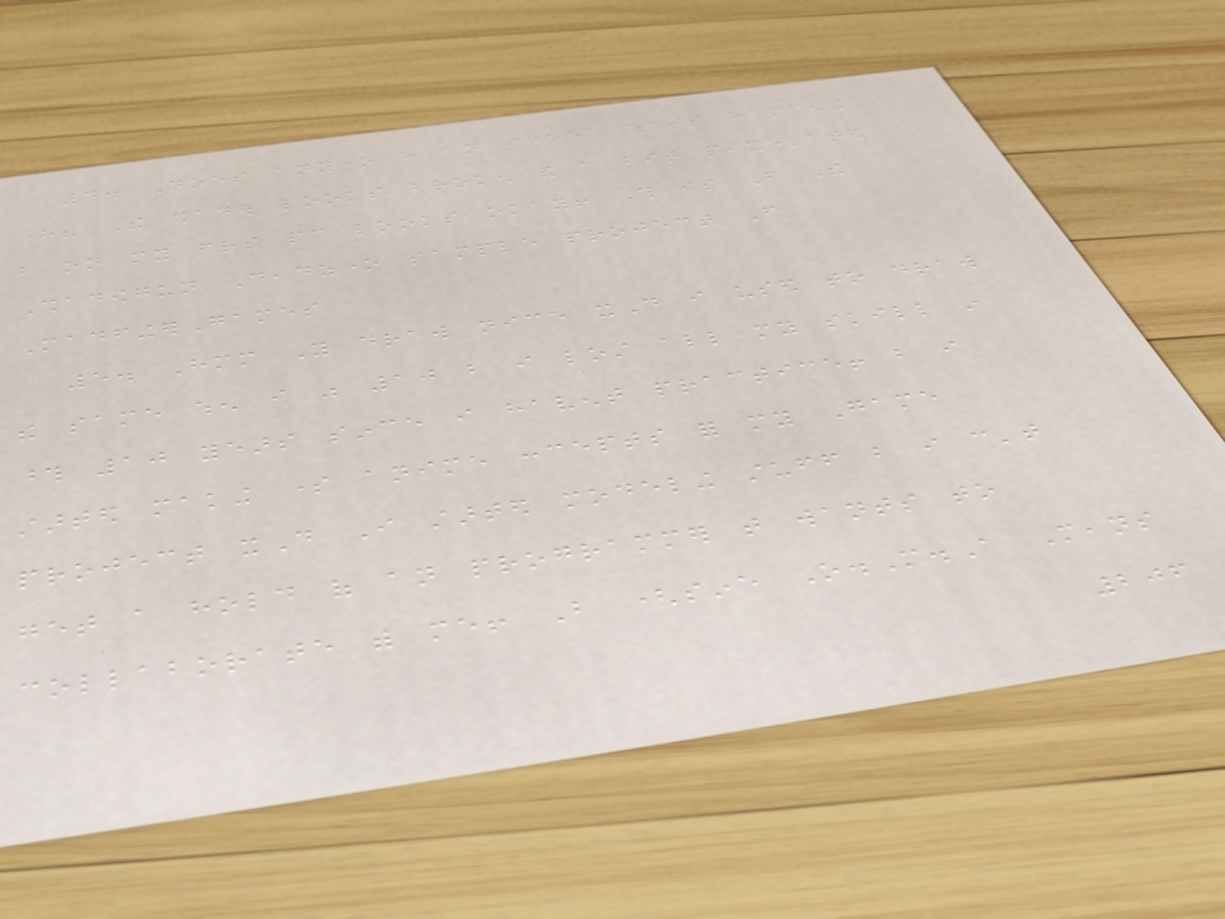4. Does anyone have an ideea whats happening
here? The shader looks broken and a bit pixelated
but on my friends pc looks okay! This is From The
Shadowgun Deadzone sample project From
MadfingerGames
5. Hmm You draw nice xD i used to draw
the same when i was 10 but i lost all my skill in
those 10 years since i havent practice! but i
started making some anime concepts for my Game
project xD I started modeling stuff but i can't
get a hold of an programmer that wants to
collaborate with me! But (sine O.M.A Means
206
